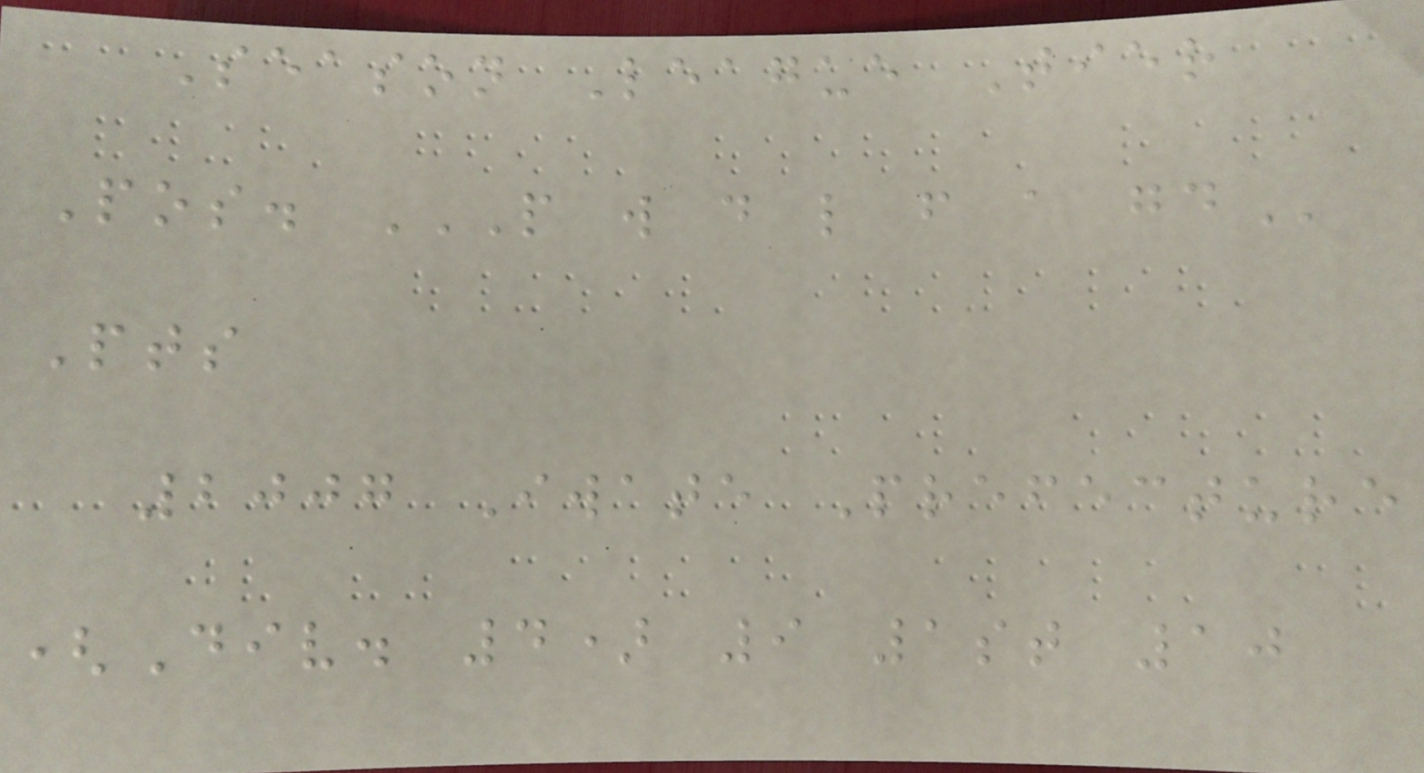Season League Tier
Pos. P W D L F A GD
Pts
2007 Iwate Prefecture
(Div. 4) 9 1st 10
